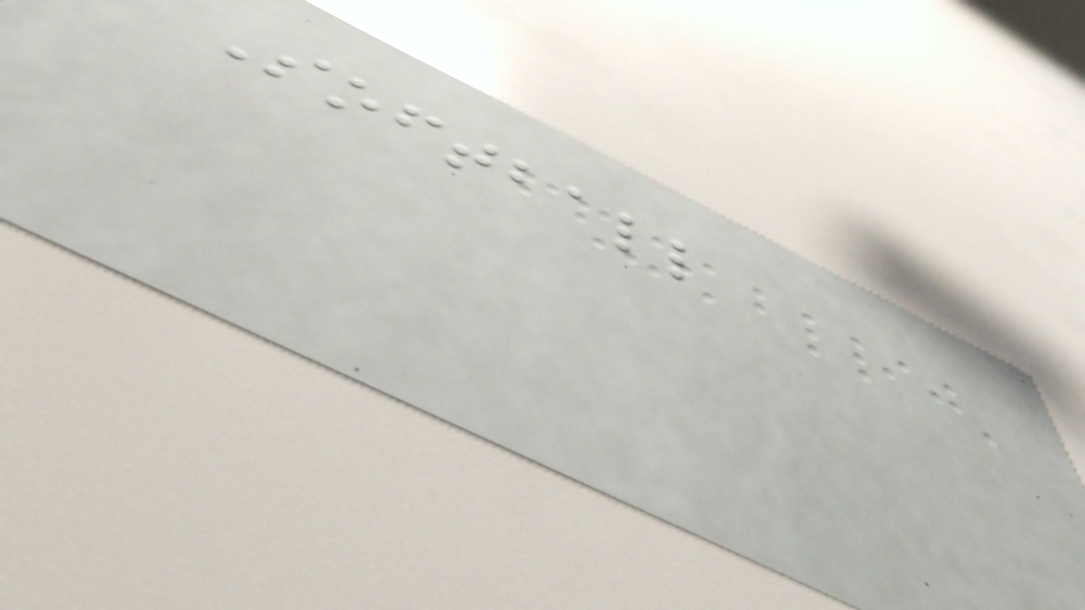Softball
